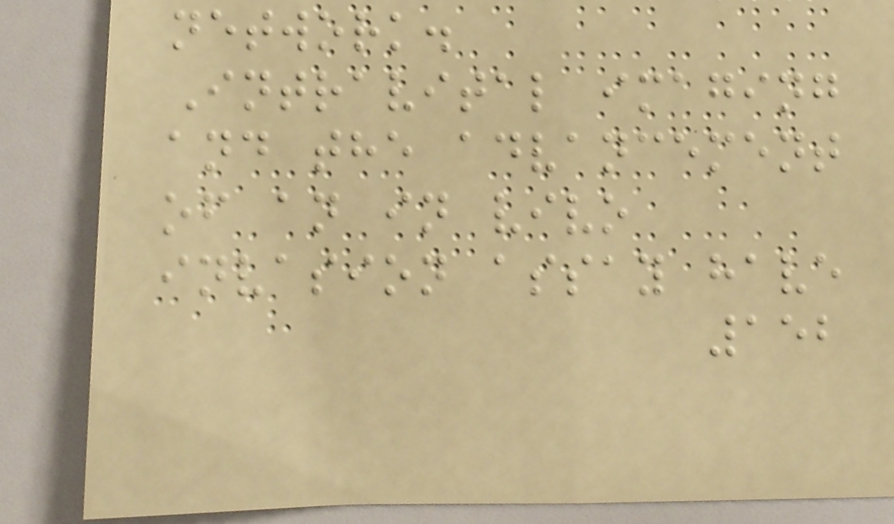network.
Intravital imaging
and the advancement
of an in vivo
invasion assay have
152
